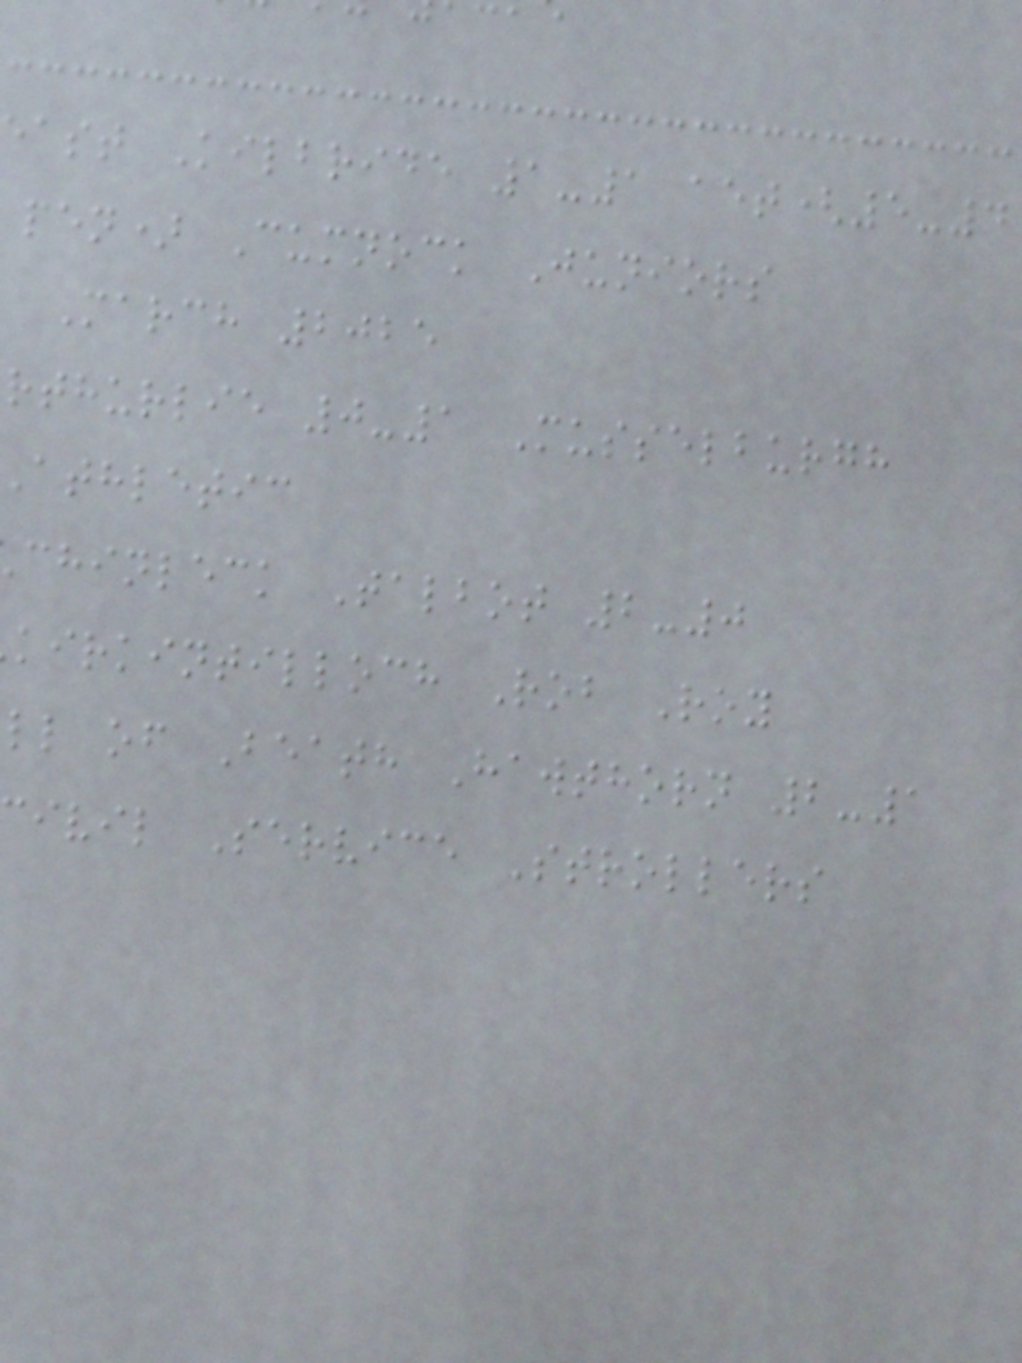ast Kilbride 1-1 aet(5-4
pen) Cumnock Juniors
March 2025
rthurlie 0-1 Musselburgh
athletic
chinleck Talbot 2-0
kirkintilloch Rob Roy
ll of Beath Hawthorn 2-1
ivil Service Strollers
